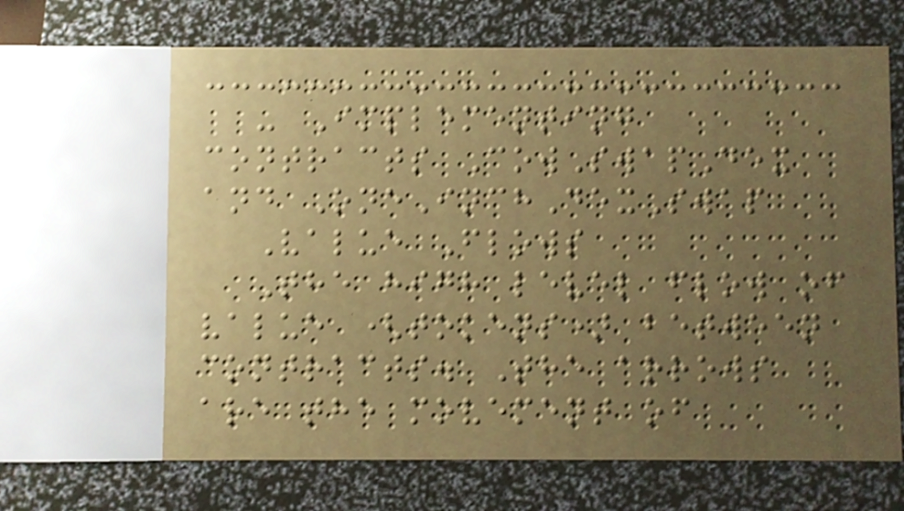- Implementing
contracts CowSwapDex
and OneInchDexSwap
Value Flows
The high level flow of
value (tokens) between
contracts. The arrows
are the movement of
